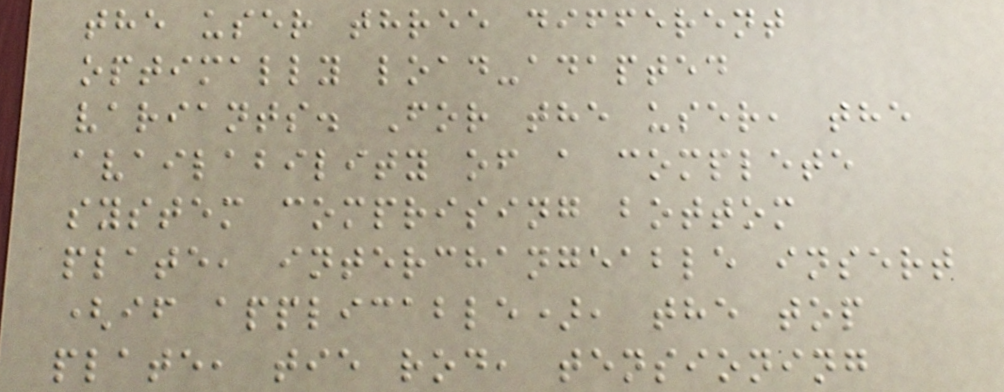the user three different
optimally load-adapted
variants. For the user, the
availability of a complete
system comprising bottom
plate, interchangeable insert
(if applicable), the top
plate, tie rod, tensioning
